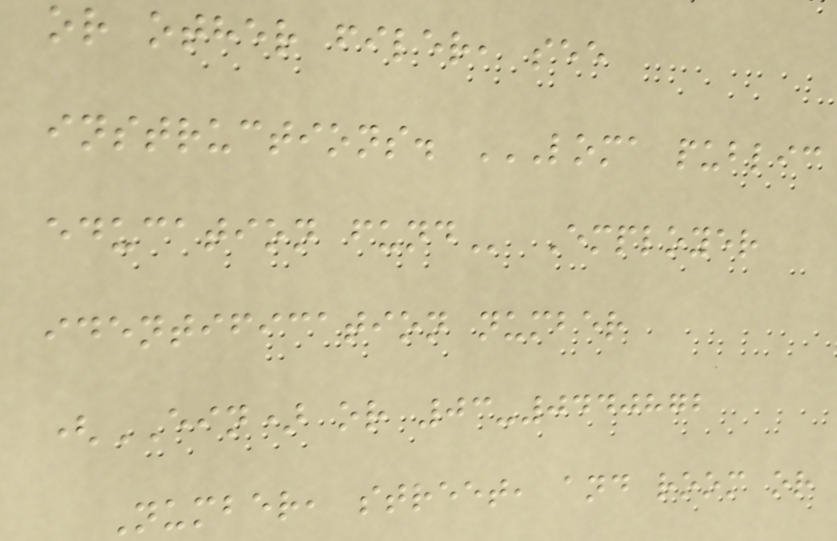or other filer, see
instructions. LOMA PUBLIC
EDUCATION FUND Employer
identification number
(EIN) or 03-0440872
Number, street, and room or
